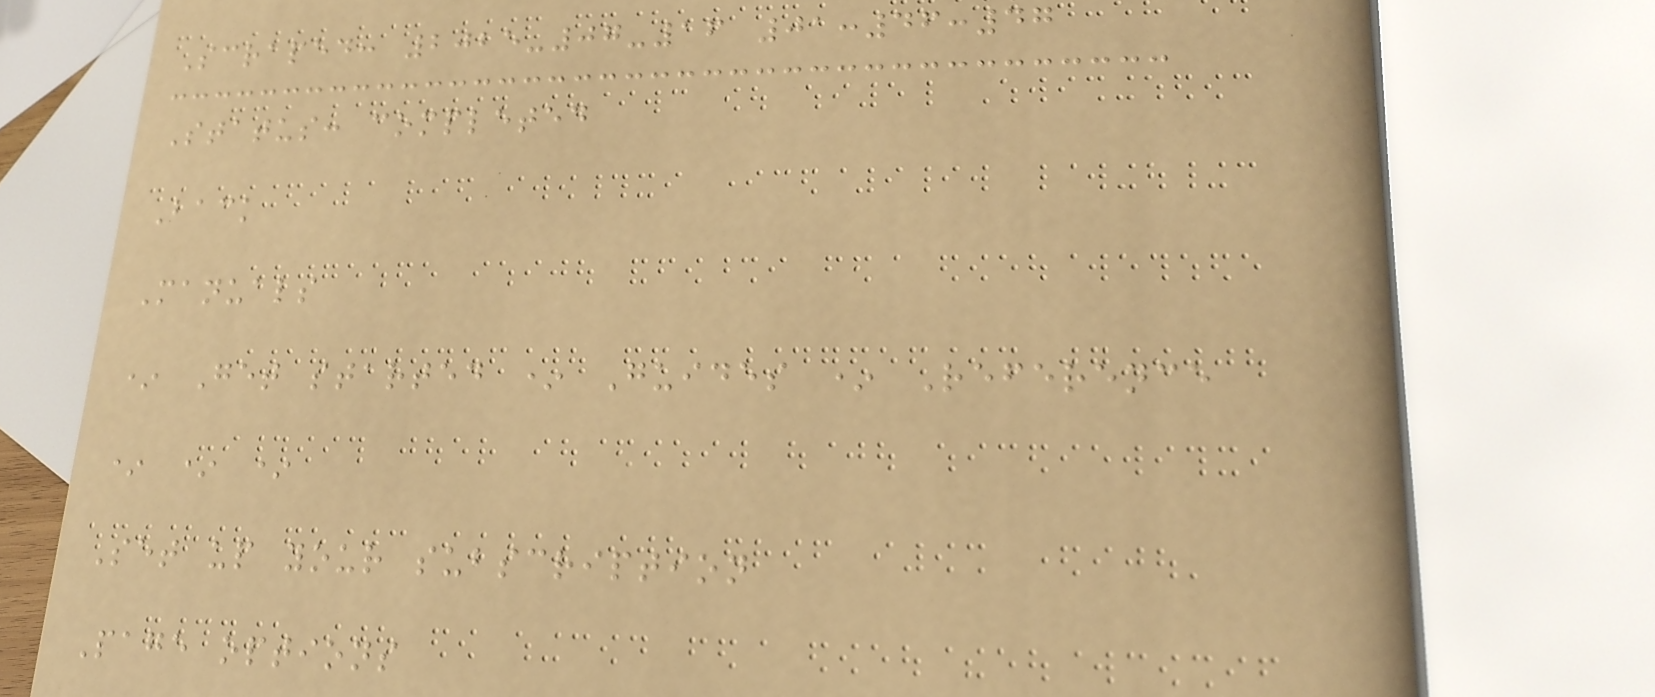Scraped: 2025-07-16 01:46:47
Status: completed
Back
Manuals
* Get started * Guides * Reference
* * *
Set up your subscription
Page options
